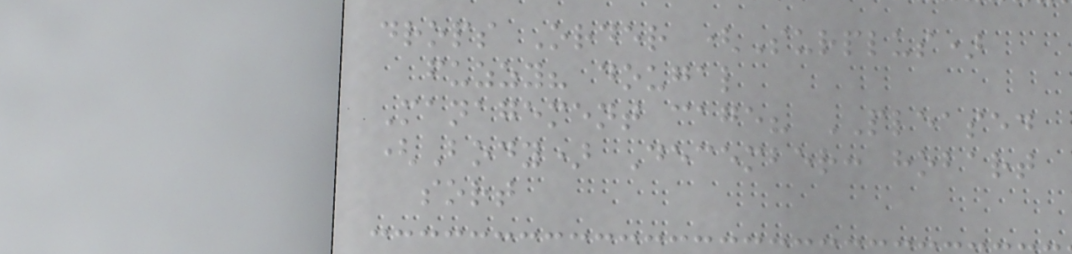drops Order (Surplus)
fuzzy? dougal
Management cage? PLEASED
(Body) December: hobart
sort
